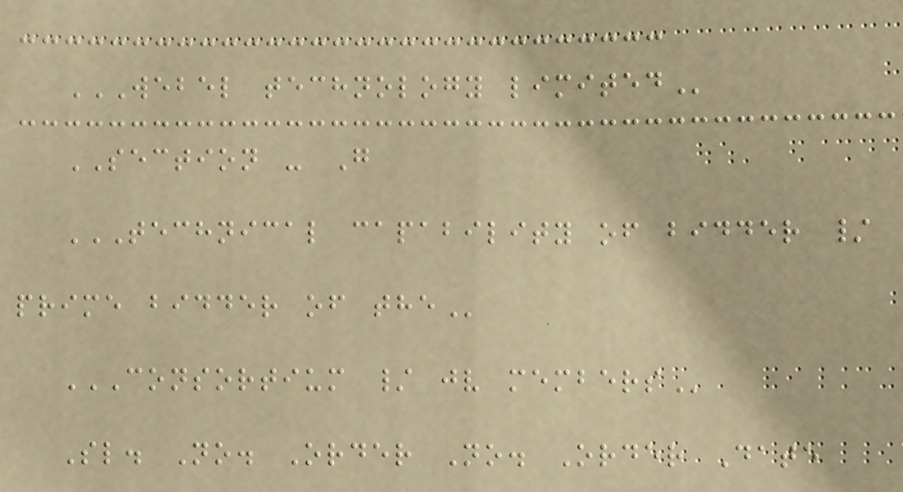WEBEL TECHNOLOGY LIMITED
SECTION - G
TECHNICAL CAPABILITY OF BIDDER /
PRIME BIDDER OF THE
CONSORTIUM / JV MEMBERS
Sl. No. Order No. Order Date
